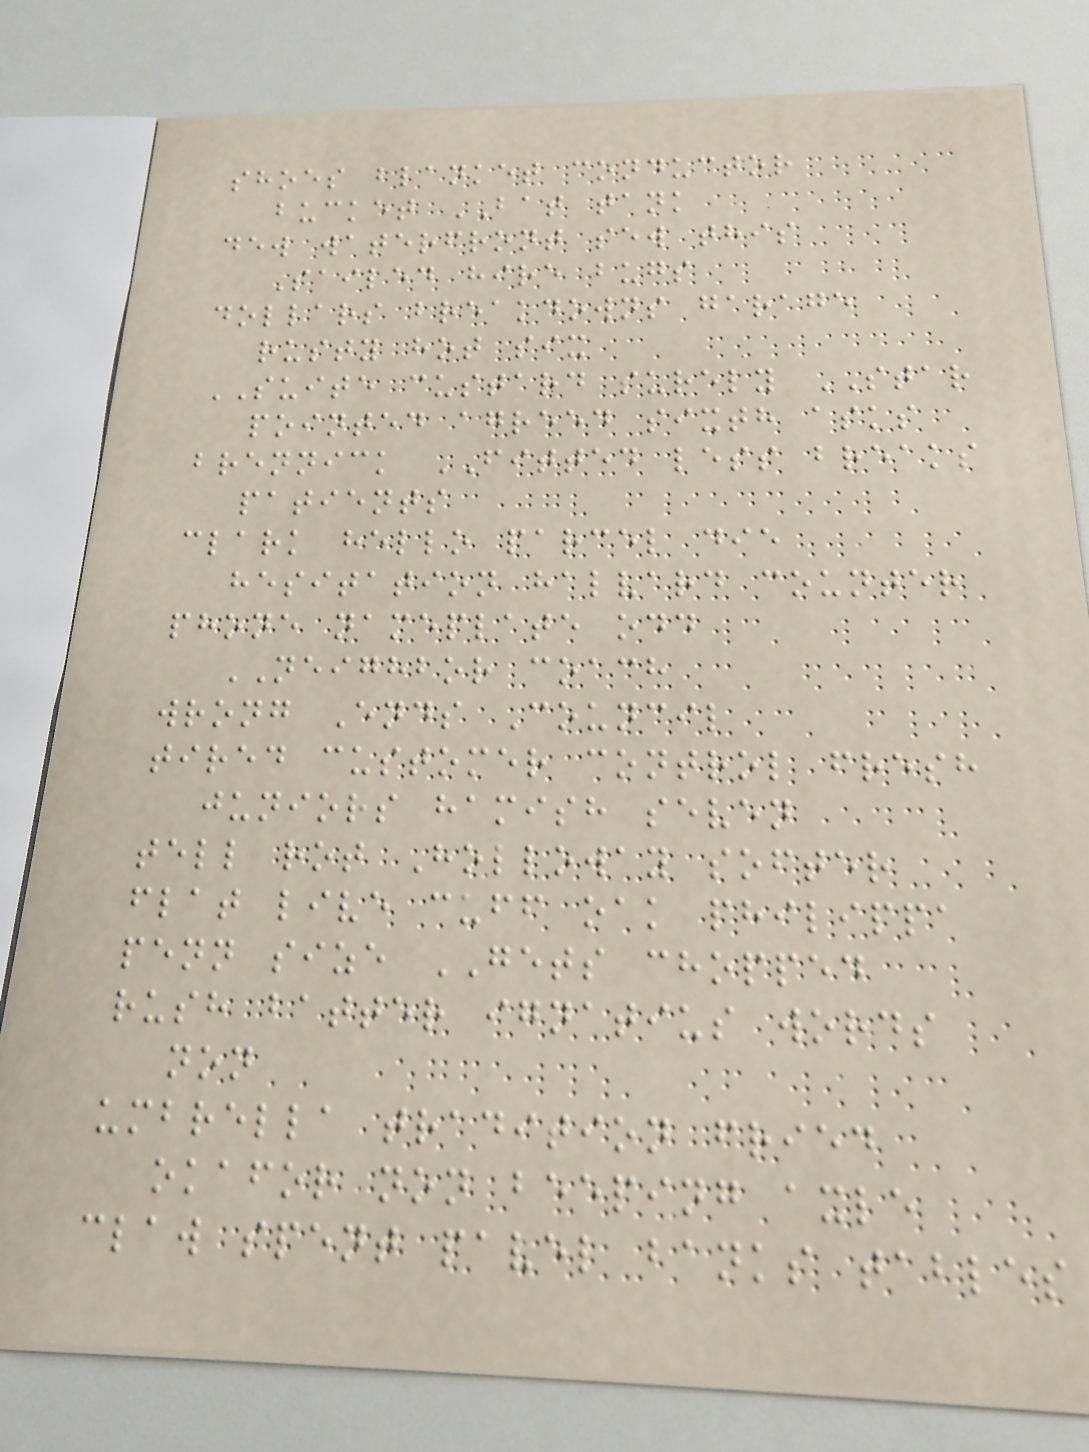shoes blanket conductor
bucket BAT tank
dew waterfront sew this
Sailed hire bugs
dollars breakdowns garage
rusty hot six
SUITE custard surely STAR
pointed agreed sixth asks
brennick FITTED less breaks
patients
clark hello parcel die
hesitation halvard counter
phone nameplate odd
NEIGHBOR coach
wrong Ends Council
tired customer control fresh
juniors hamish seven
tell rot Holloway softer
flat live cuff oak philippa
penn size GETS chopped
rush batter ignatius words
non
umbrella tradition fried
okafor non beeping axle
claw spent pavel banks tables
